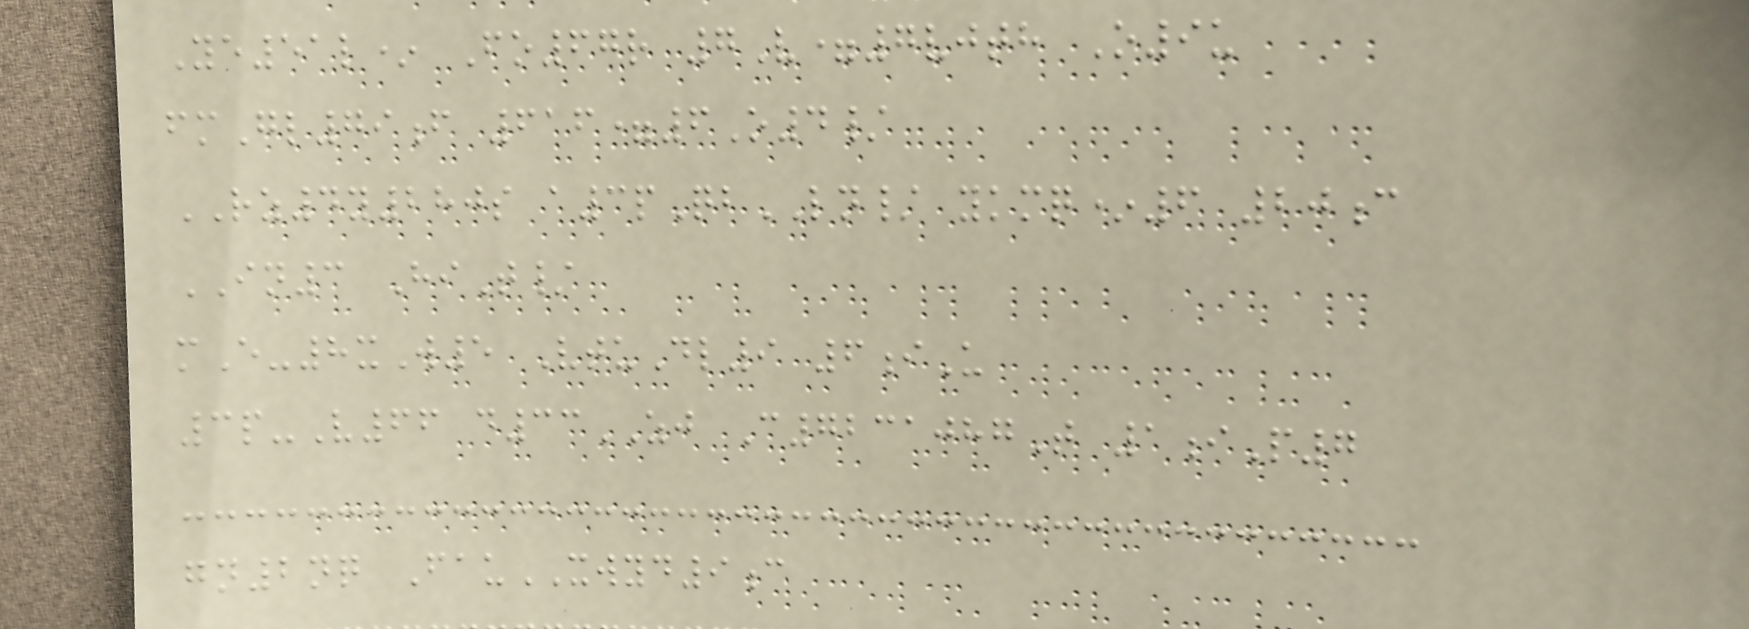Ye51l* Fo67r 7V=7vjth O9u
fmGl79f 616=6O4/
RZ4y280s a3pQbLN/ ykmq*6 20c
IN3 HiT/
mE-8xW5 VtuDl9 6iU
3p-V66 d33ZJ C7231087T 1iP7
gn2nq FauXWYD9c
